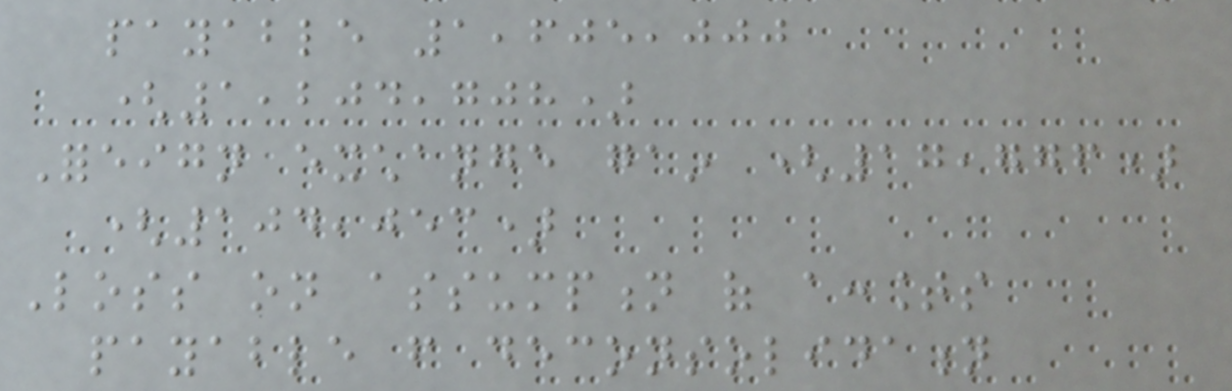payable 1,605,000
(1,204,708)
Foreign exchange gain (17,776)
(104,053)
Loss on assumption of accounts
payable from deconsolidation
